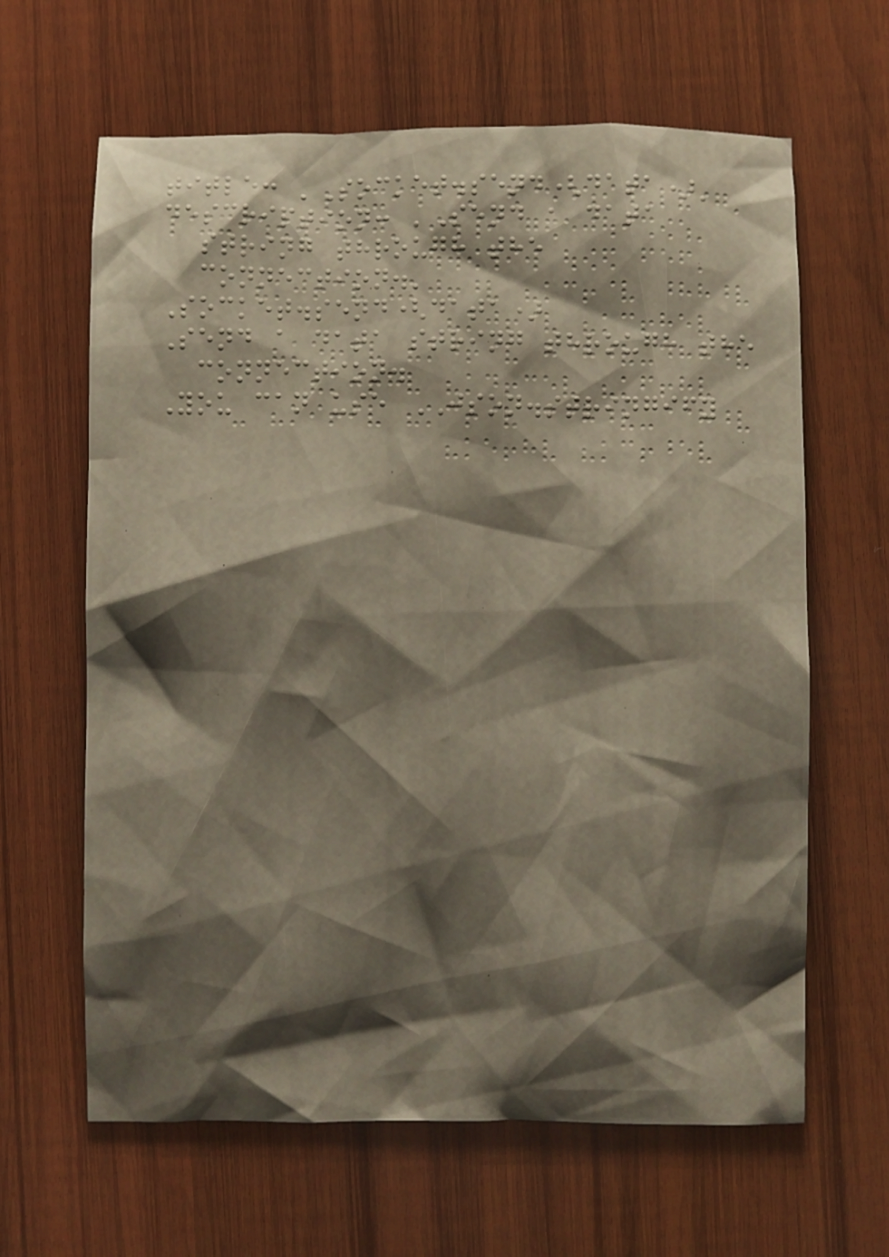title: 'Socket.send(data)'
description: 'Send a data
string through the
connection.'
Socket.send(data)
Send a data string through the
connection.
You can use JSON.stringify
